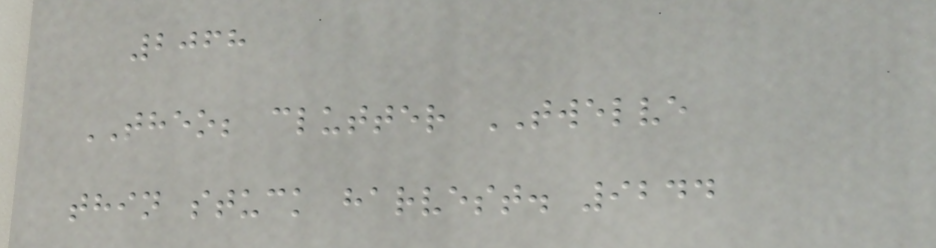2068
THEO; clutter TWELVE
thin stuck harvest. 9244
